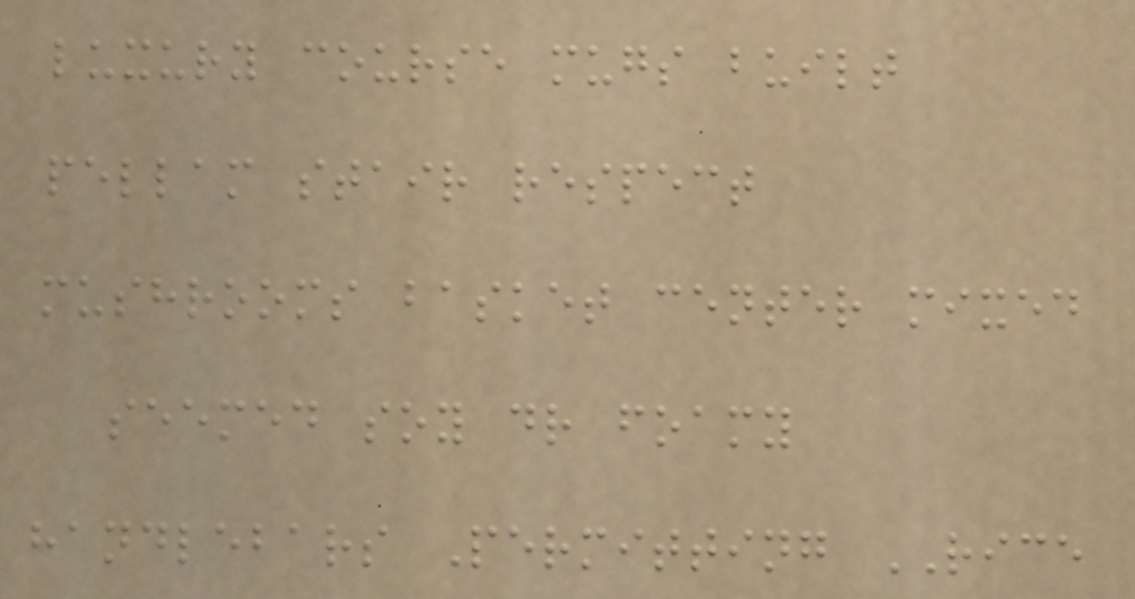luxury course mugs built
pellam stair respect
mushrooms basket center mixed
seemed soy dr foamy
handlebars Permitting RICE
